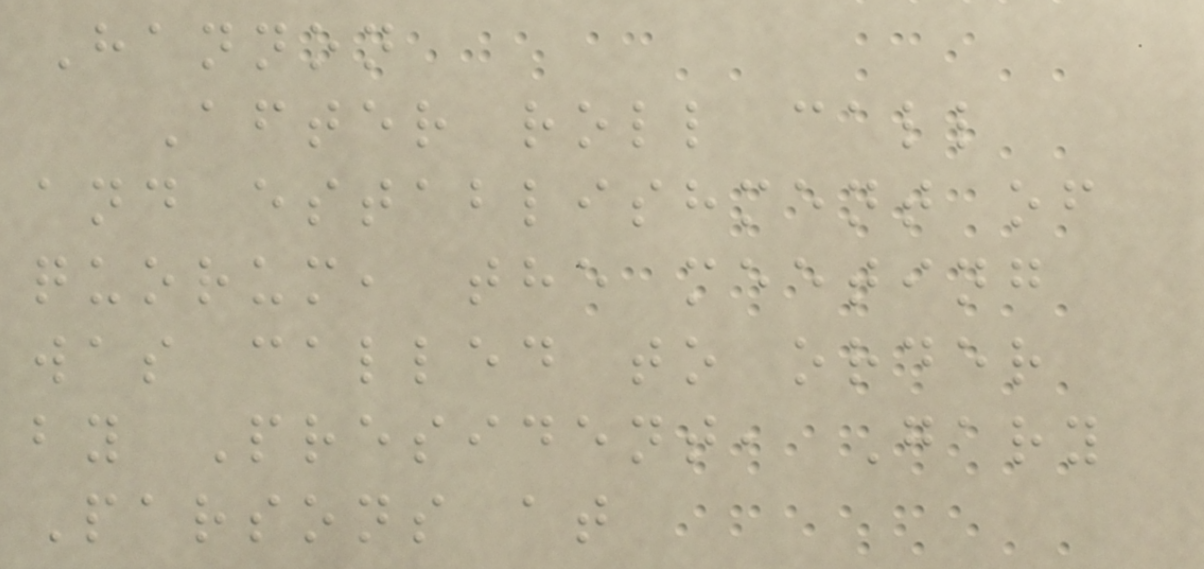Hannon
After roll call
and establishment of
quorum, the meeting
was called to order
by President, Gary
Parsons at
